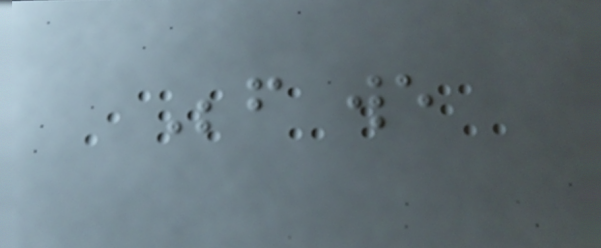Before we
